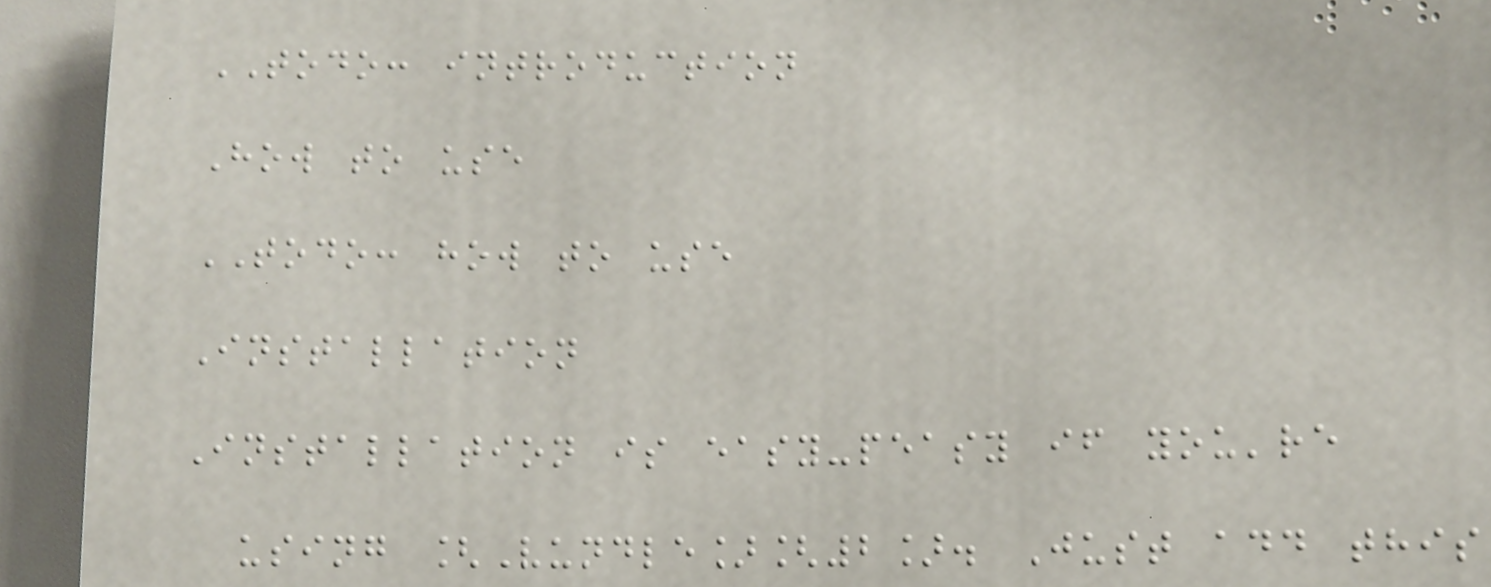TODO: introduction
How to use
TODO: how to use
Installation
Installation is easy-peasy if you're
using [Vundle][2]. Just add this
